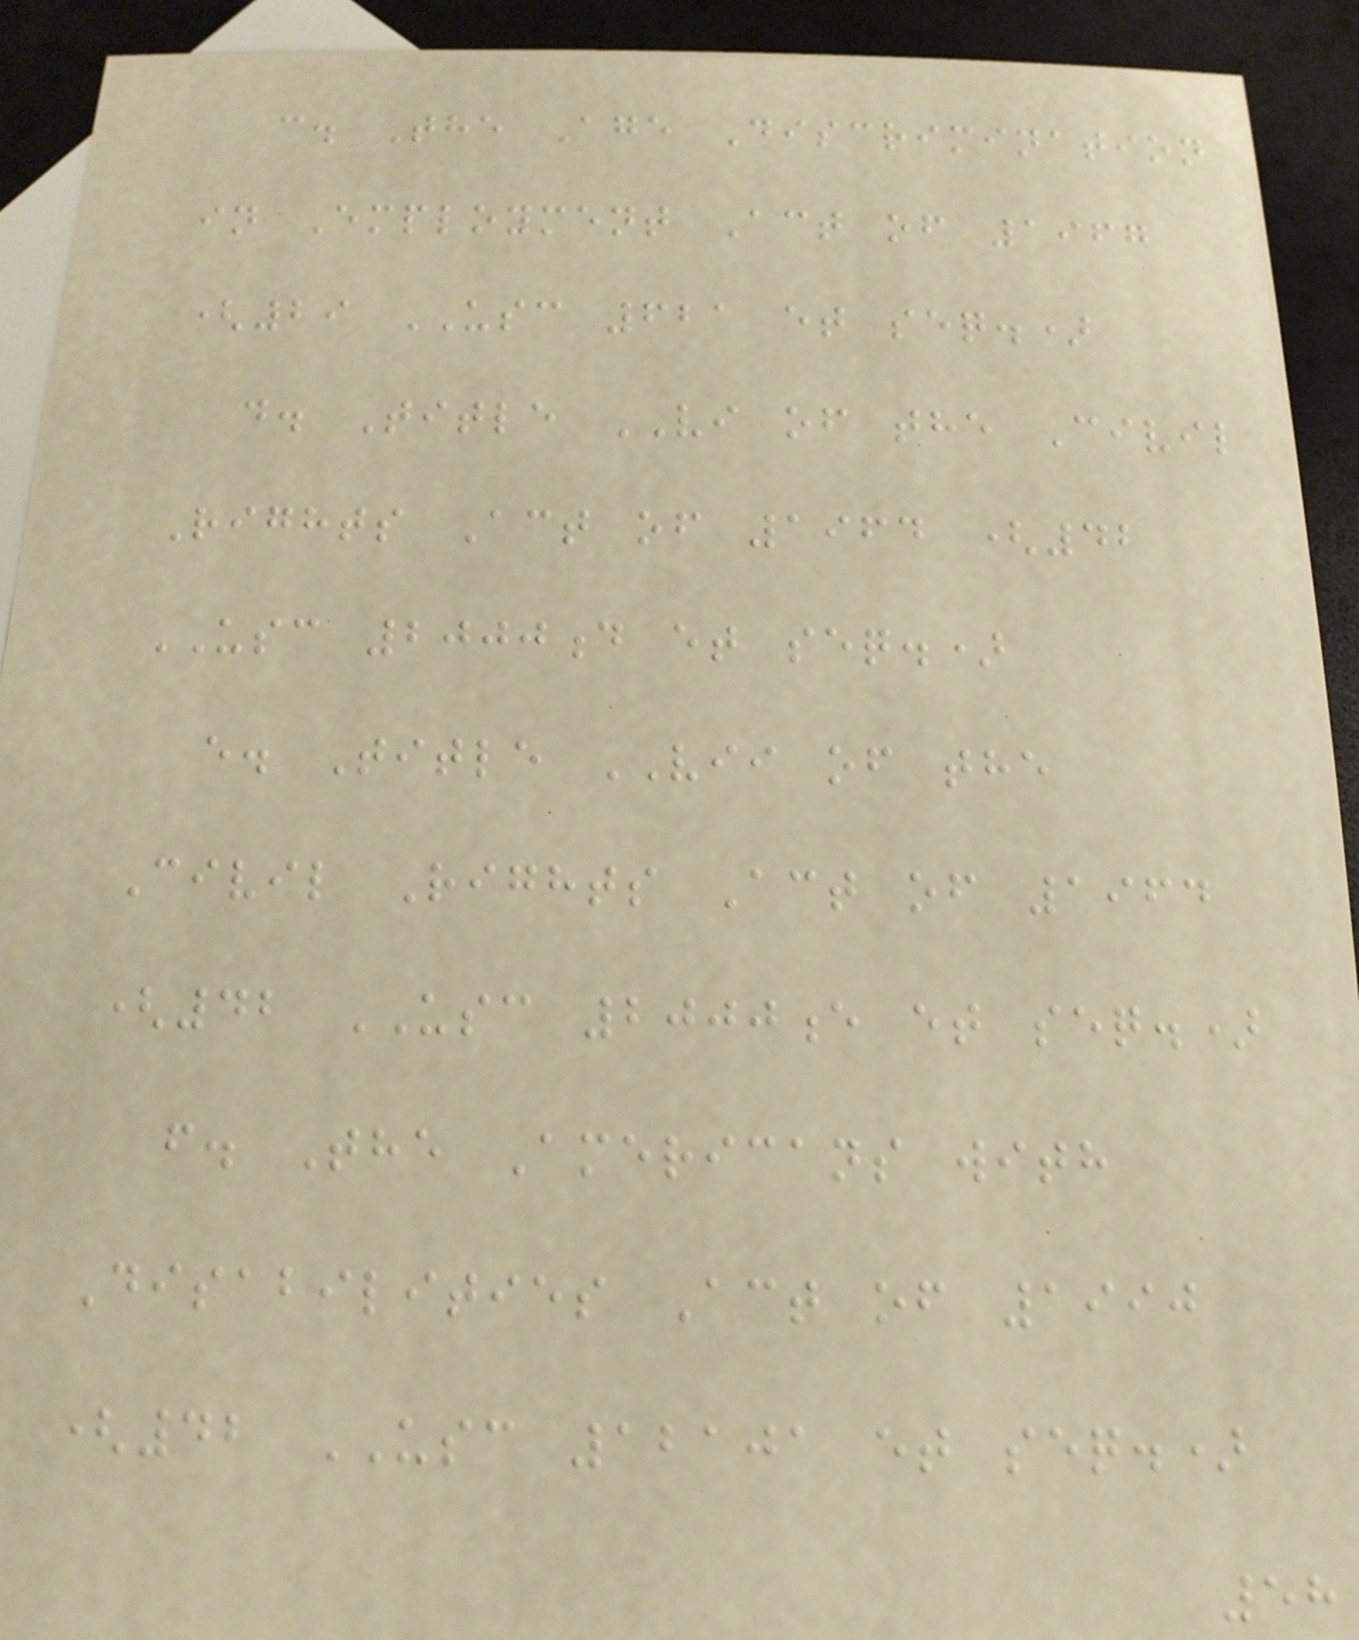c. The Age Discrimination
in Employment Act of 1967
(29 USC 621 et seq.)
d. Title VI of the Civil
Rights Act of 1964 (42
USC 2000d et seq.)
e. Title VII of the
Civil Rights Act of 1964
(42 USC 2000e et seq.)
f. The Americans with
Disabilities Act of 1990
(42 USC 12101 et seq.)
58
